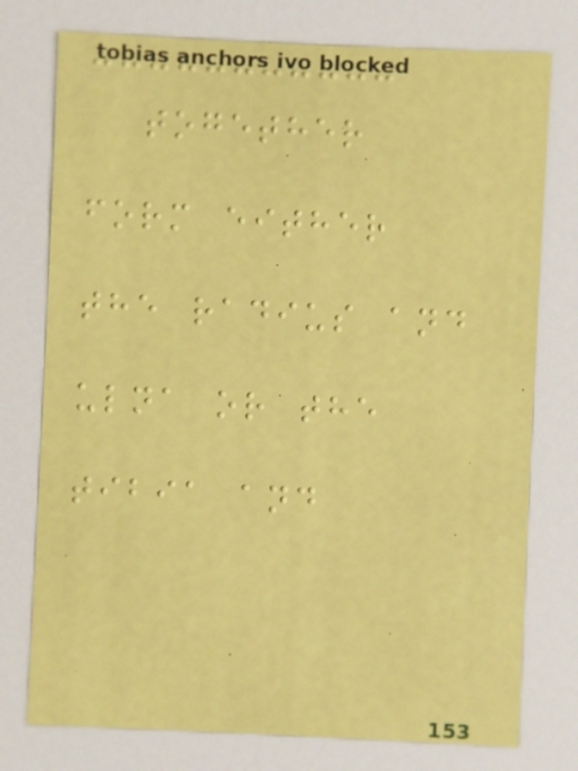together
form either
the radius and
ulna or the
tibia and
